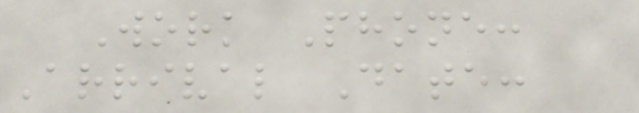Work Phone:
Arrival Date:
